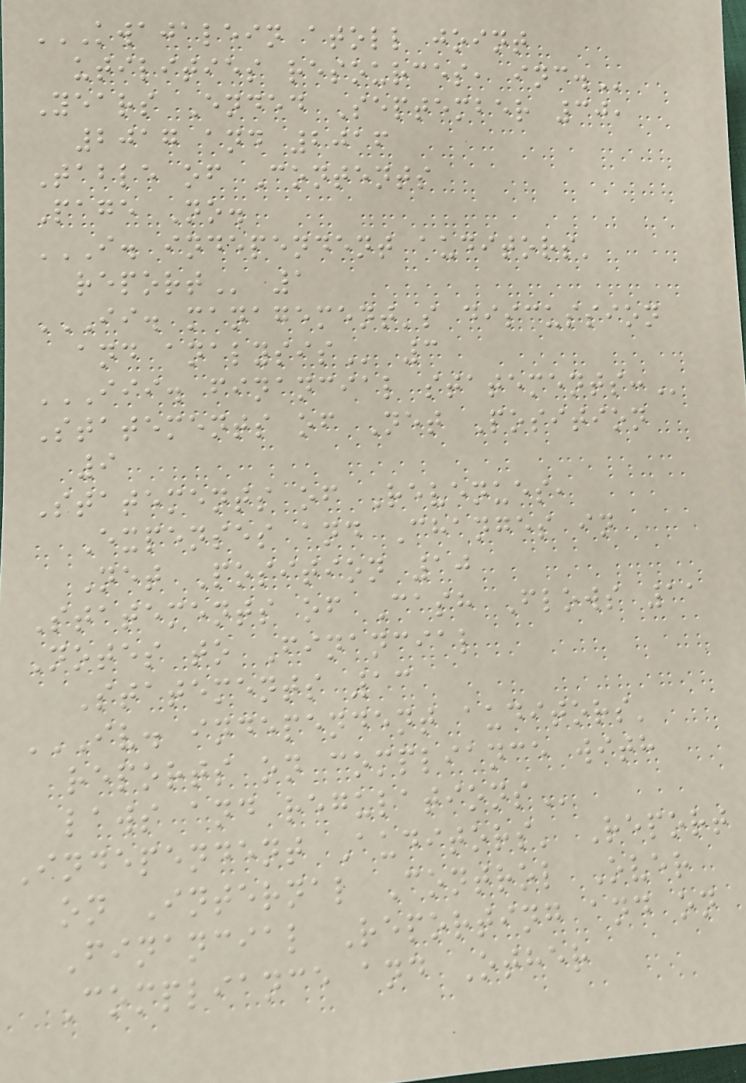KWAJALEIN ATOLL JOINT
UTILITIES RESOURCES, INC.
Years Ended September 30,
2017 and 2016
Table of Contents
Page No.
I. INDEPENDENT AUDITORS'
REPORT 1
II. MANAGEMENT'S DISCUSSION
AND ANALYSIS 3
III. FINANCIAL STATEMENTS:
Statements of Net Position
9
Statements of Revenues,
Expenses and Changes in
Net Position 10
Statements of Cash Flows 11
Notes to Financial
Statements 13
IV. INDEPENDENT AUDITORS'
REPORTS ON COMPLIANCE WITH
LAWS AND REGULATIONS
Independent Auditors' Report
on Internal Control Over
Financial Reporting and on
Compliance and Other
